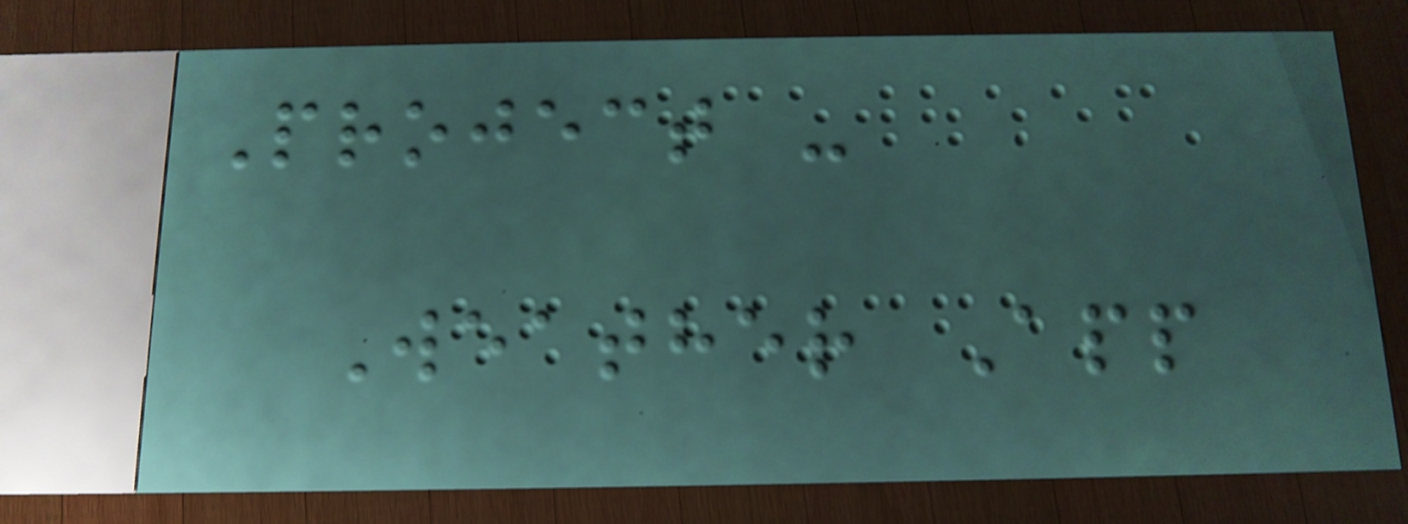Project -
Weather App
